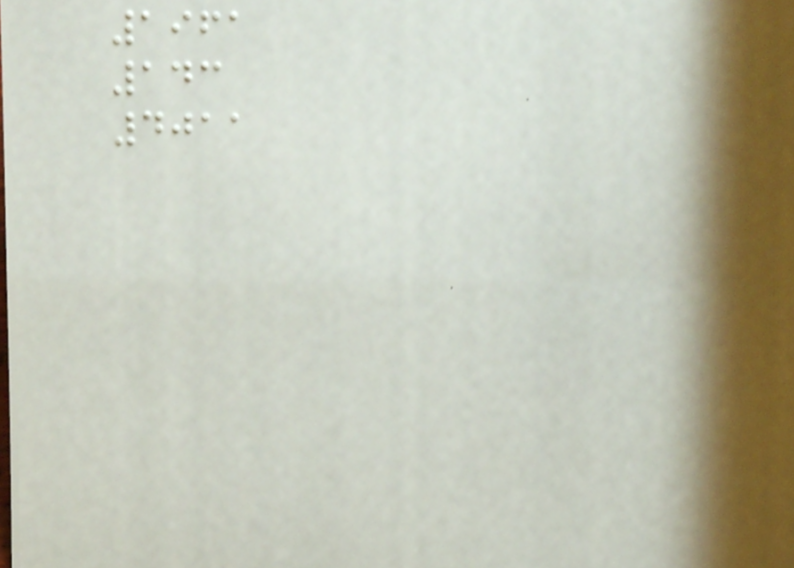1961
143
4011
